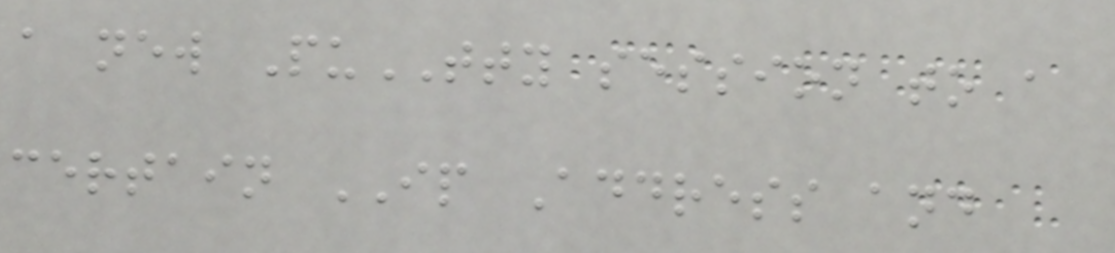a new PuTTY session to a
certain IP Address and
